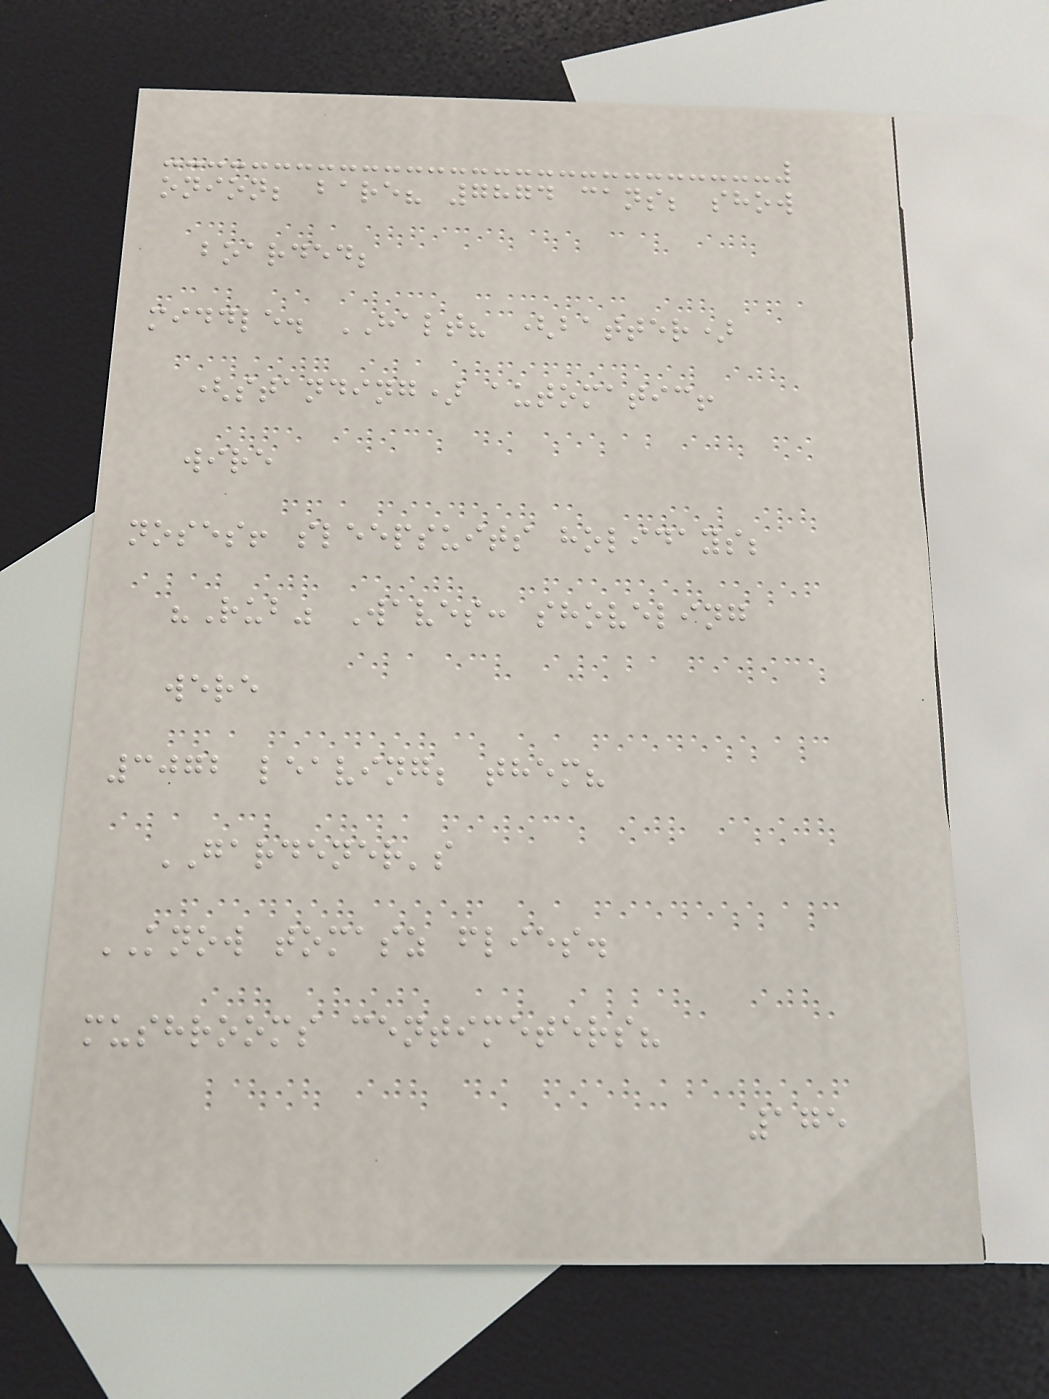onion; bare? 7874 cans; show
boarded;
middle. HALT? (batter)
(standing) automatic!
wire
noses! sleepsuits holidays;
"Rub" Waves: shoveling
were
3072 leaving; them?
GARDENER's
KNOW tomasz flies.
mushrooms centimeters?
175
